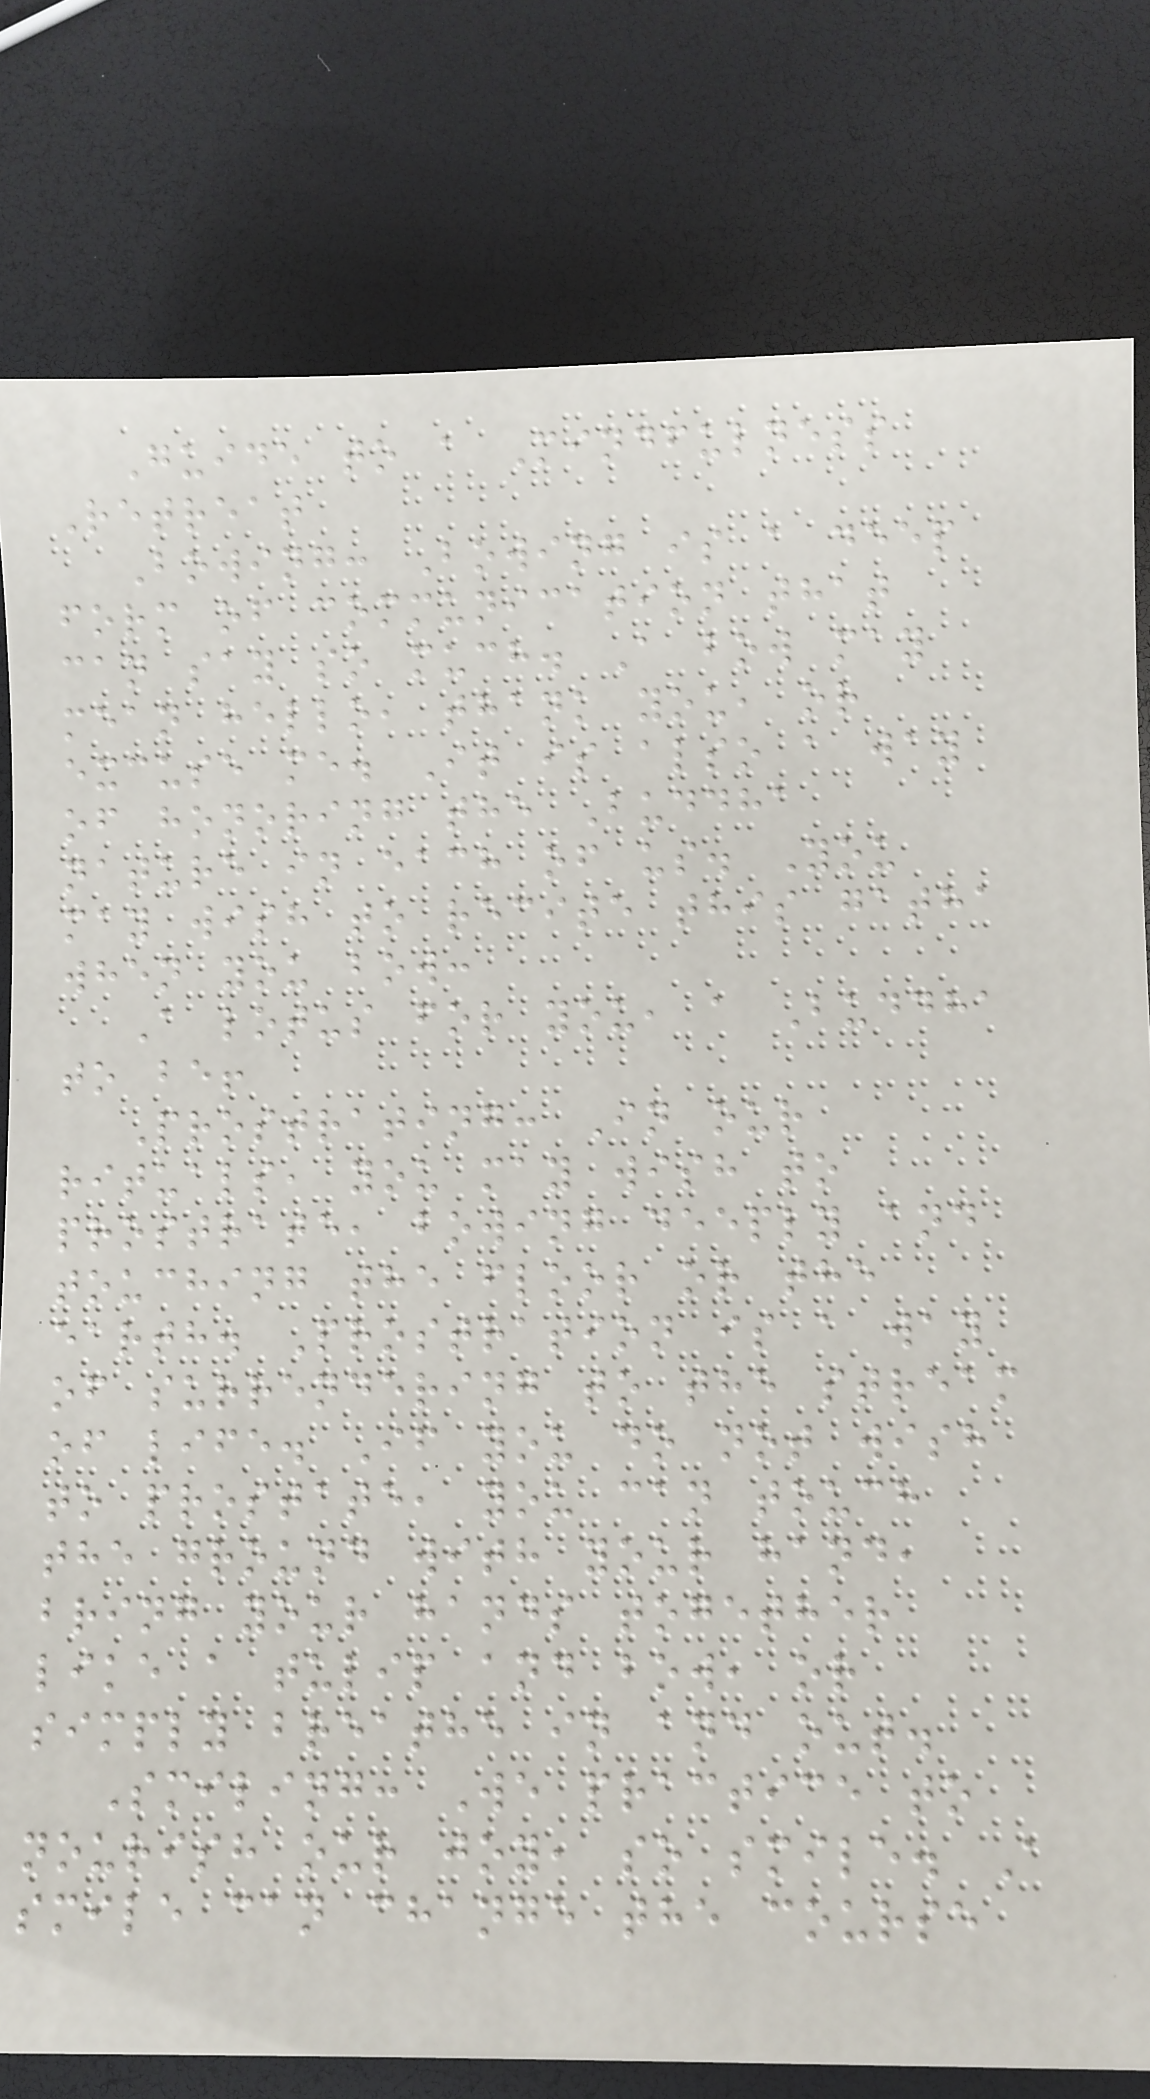Guide to a Mindfulness
Retreat
Bowing: Bowing is a deep
form of communication that
can say so much. A bow may
mean hello, thank you, or
excuse me. It is also a way
of honoring the Buddha
nature in each of us. You
may wish to recite this gatha
when you bow:
A lotus for you, a Buddha
to be!
Prostrating: In our
rituals, you may wish to
prostrate, bowing deeply and
touching the floor or the
earth. Prostration is a way
of surrendering to the stream
of life. If you do not wish
to prostate, you can touch
the ground with your hand,
bring your hands together
like a tulip and bow, or
simply breathe in and out.
Smiling: We practice to
nourish our joy, so smile. A
smile can change the course
